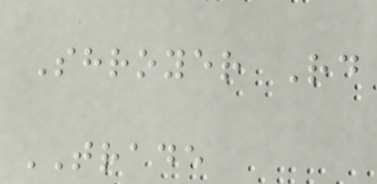Shroyer Rd
TRADE
